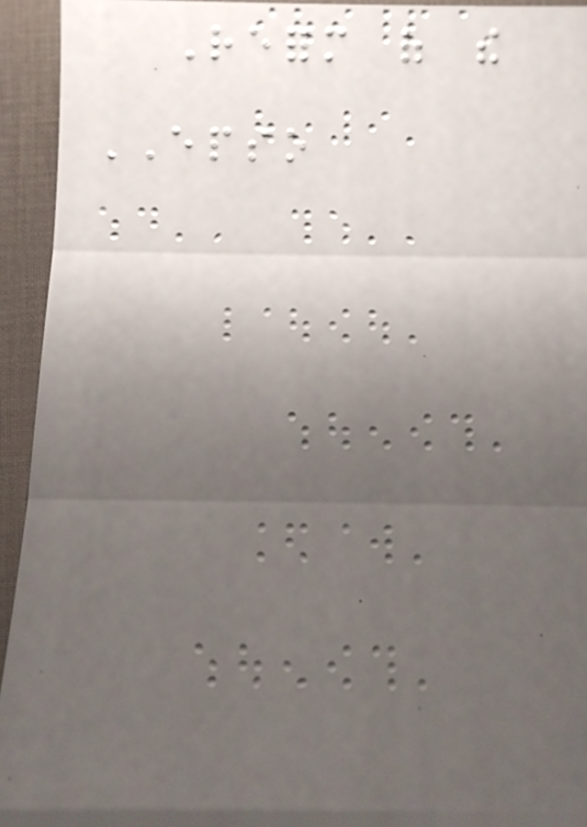Reform of the
EPSO
